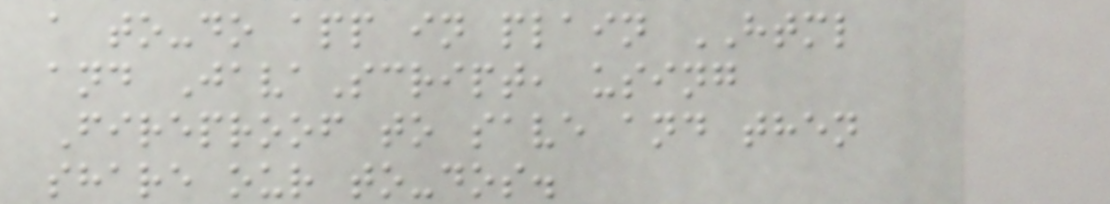a to-do app in plain HTML
and JavaScript, using
Fireproof to save and then
share our to-dos.
